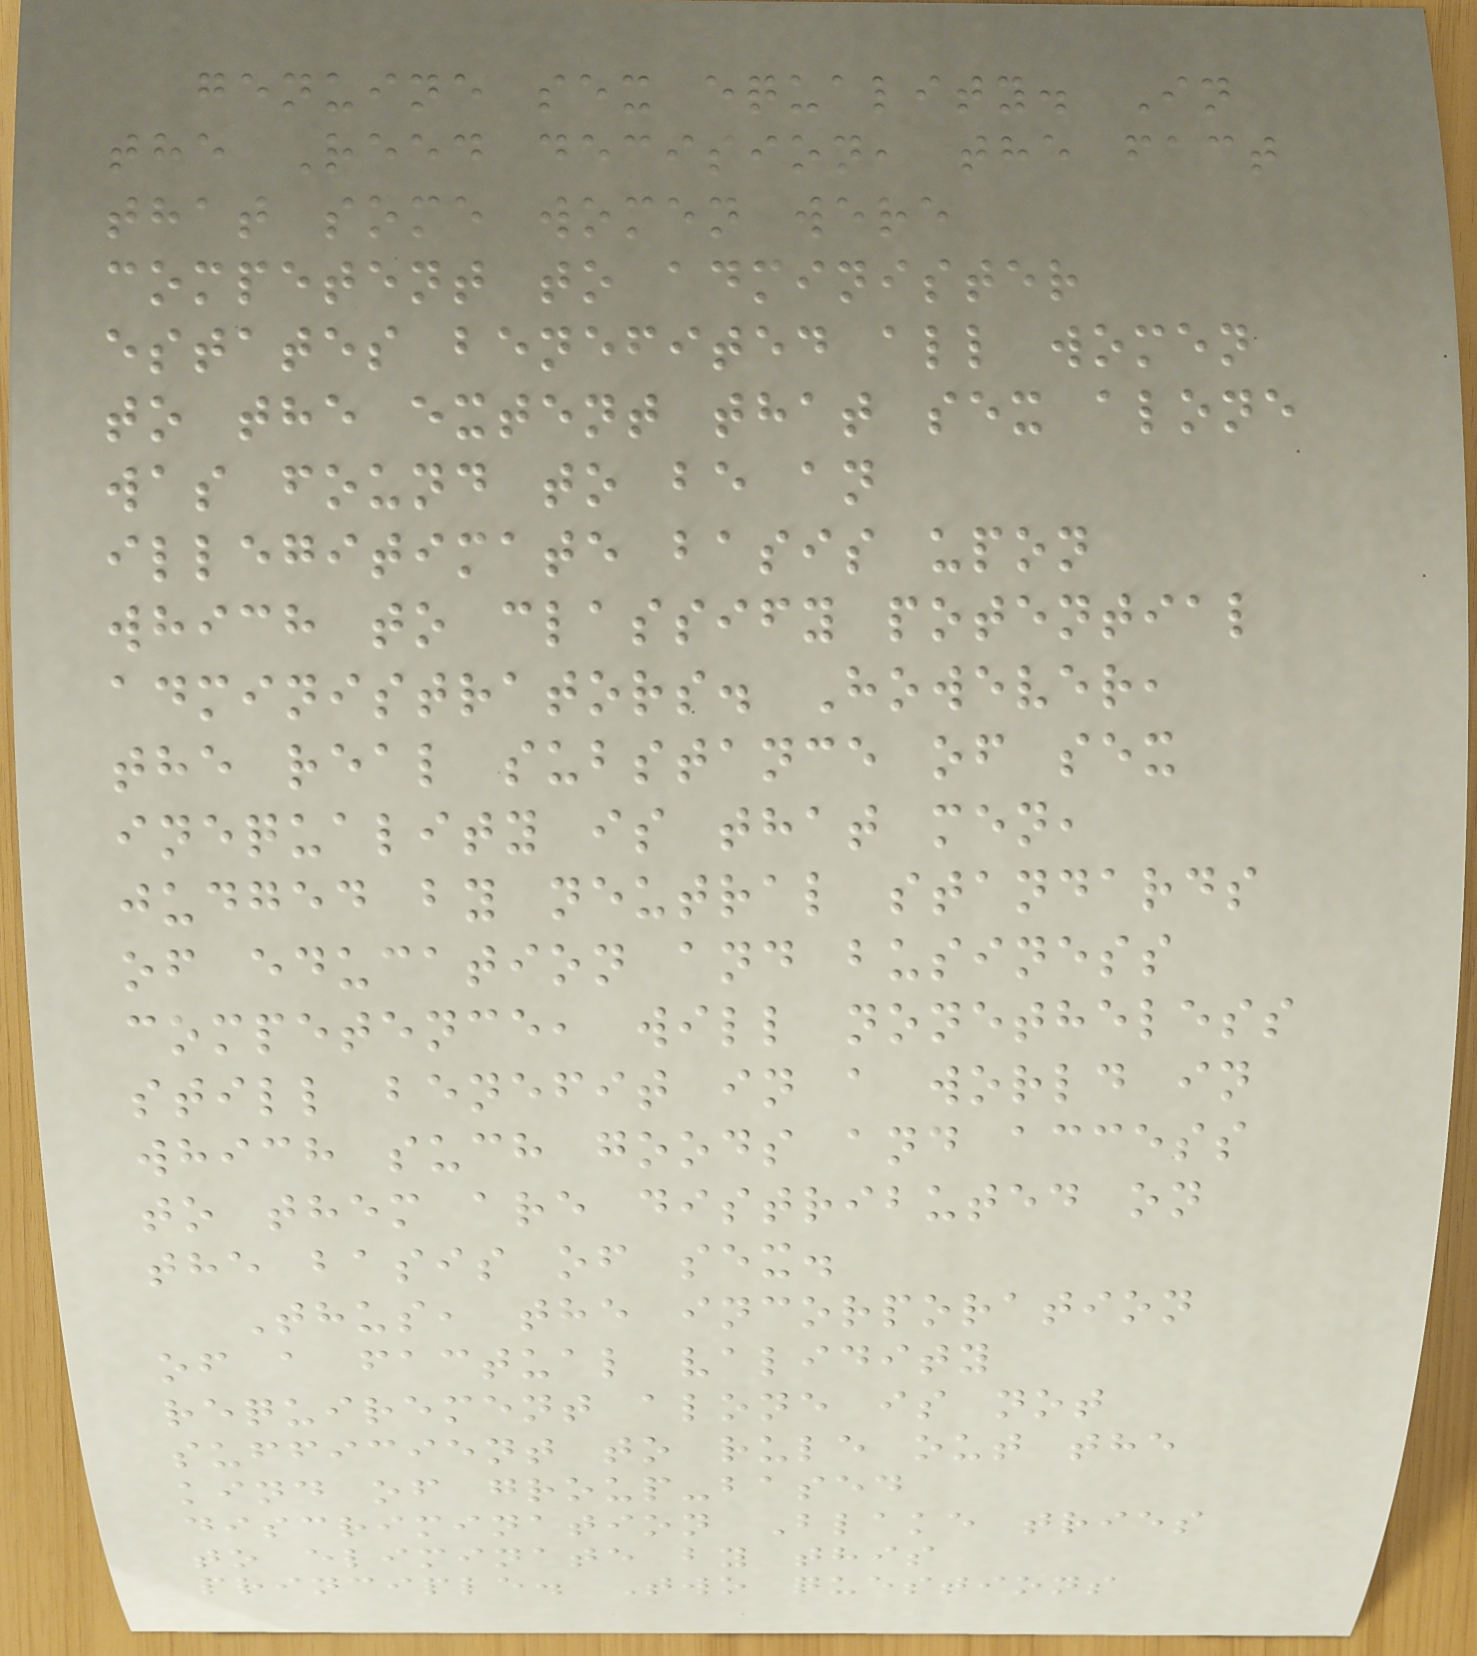genuine sex equality. In
the Reed decision, the fact
that some women were
competent to administer
estates benefited all women
to the extent that sex alone
was found to be an
illegitimate basis upon
which to classify potential
administrators. However,
the real substance of sex
inequality is that men,
judged by neutral standards
of education and business
competence, will nonetheless
still benefit in a world in
which such goods and access
to them are distributed on
the basis of sex.
Thus, the incorporation
of a factual validity
requirement alone is not
sufficient to rule out the
kind of group-based
discrimination Blake tries
to eliminate by this
principle. Two questions
